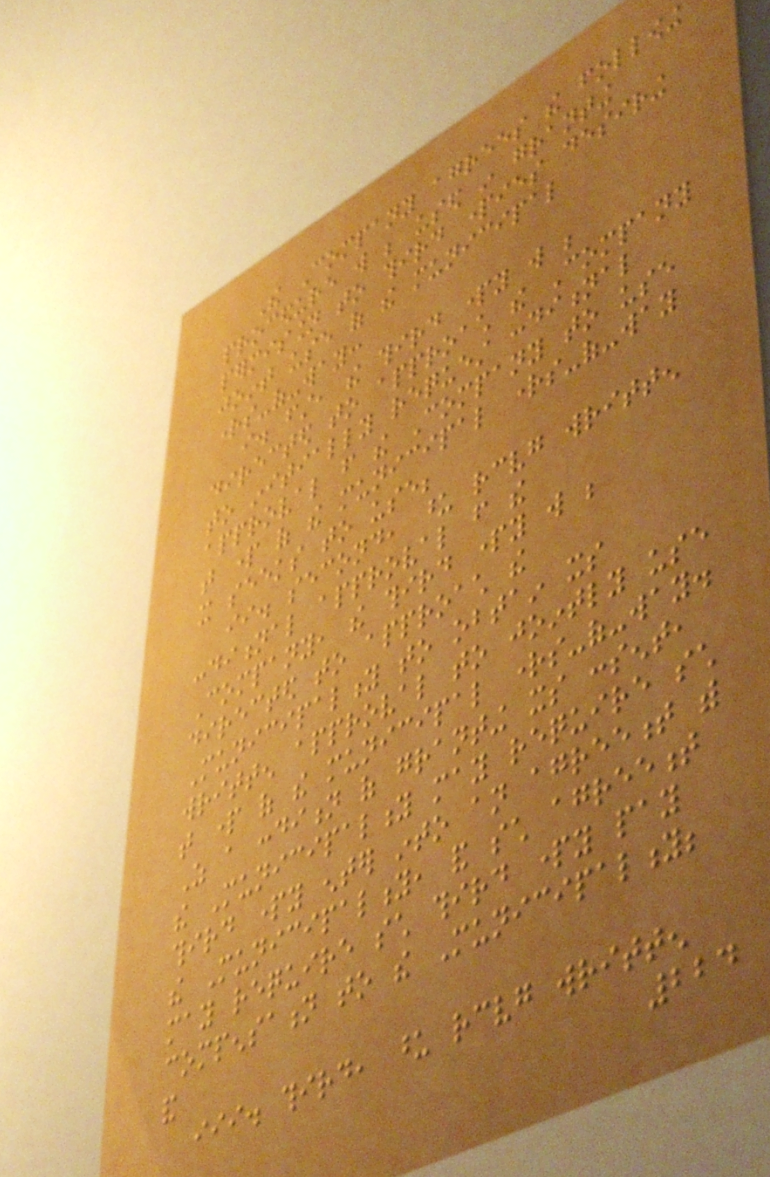The Company agrees the following
procedure will be used in granting
permission to third parties desiring
joint use of the municipal
rights-of-way:
i. first, the third party will be
directed to approach the Company
to initially request conditional
approval from the Company to use
that part of the municipal rights-of-way
it seeks to use;
ii. second, upon receiving written
conditional approval from the
Company, the third party will be
directed to approach the
Municipality to obtain its
written approval to jointly use
that part of the municipal rights-of-way.
As a condition of granting its consent,
the Municipality may require such
third party enter into an agreement with
the Municipality, and such agreement
may require such third party pay
compensation to the Municipality;
and
iii. third, upon receiving written
224
